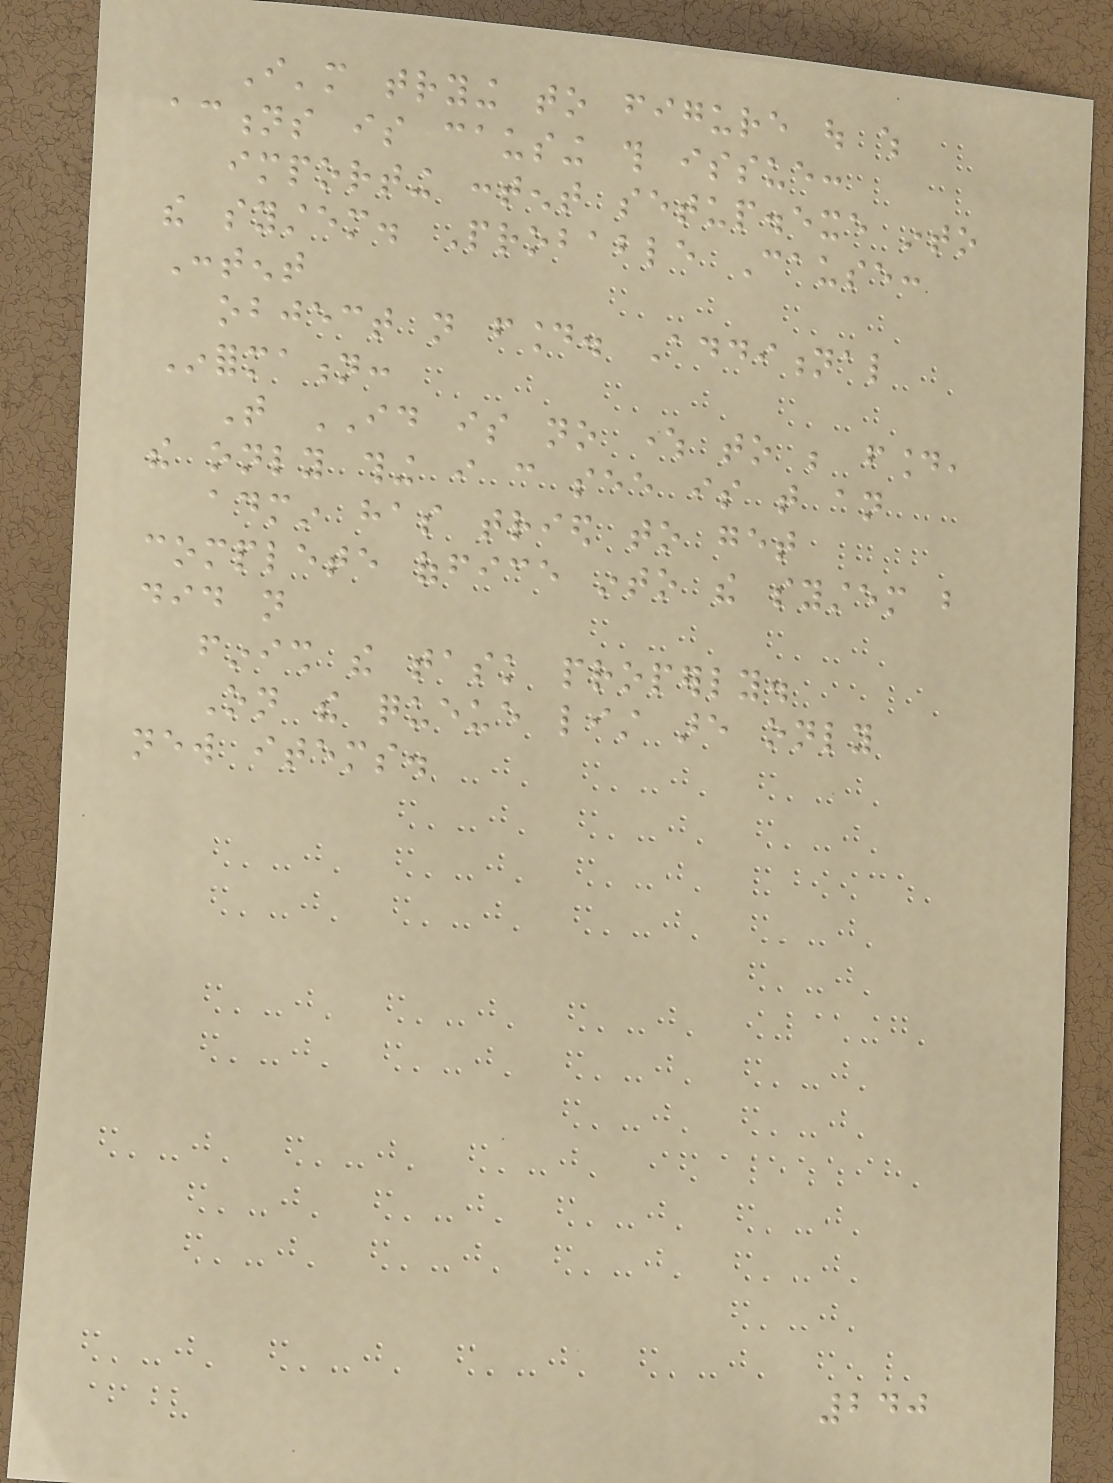I'm trying to figure out which
actions is causing this issue:
importing content setup.exe into
the system. Probable Cause:
Content
object not found. Additional
Information:
That ID is no where to be found,
the only thing i can see is that an
admin has tried to get
complete office into the system but
did not
finish the task properly.
On the queue list are only
new items.
240
